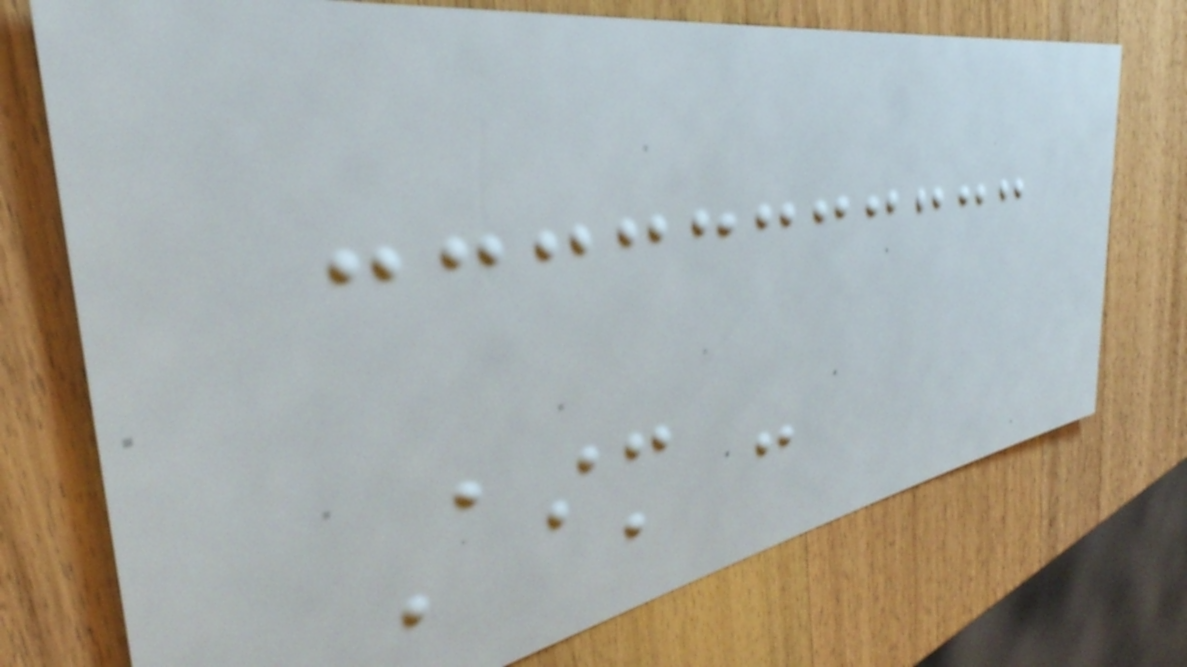Aim :
